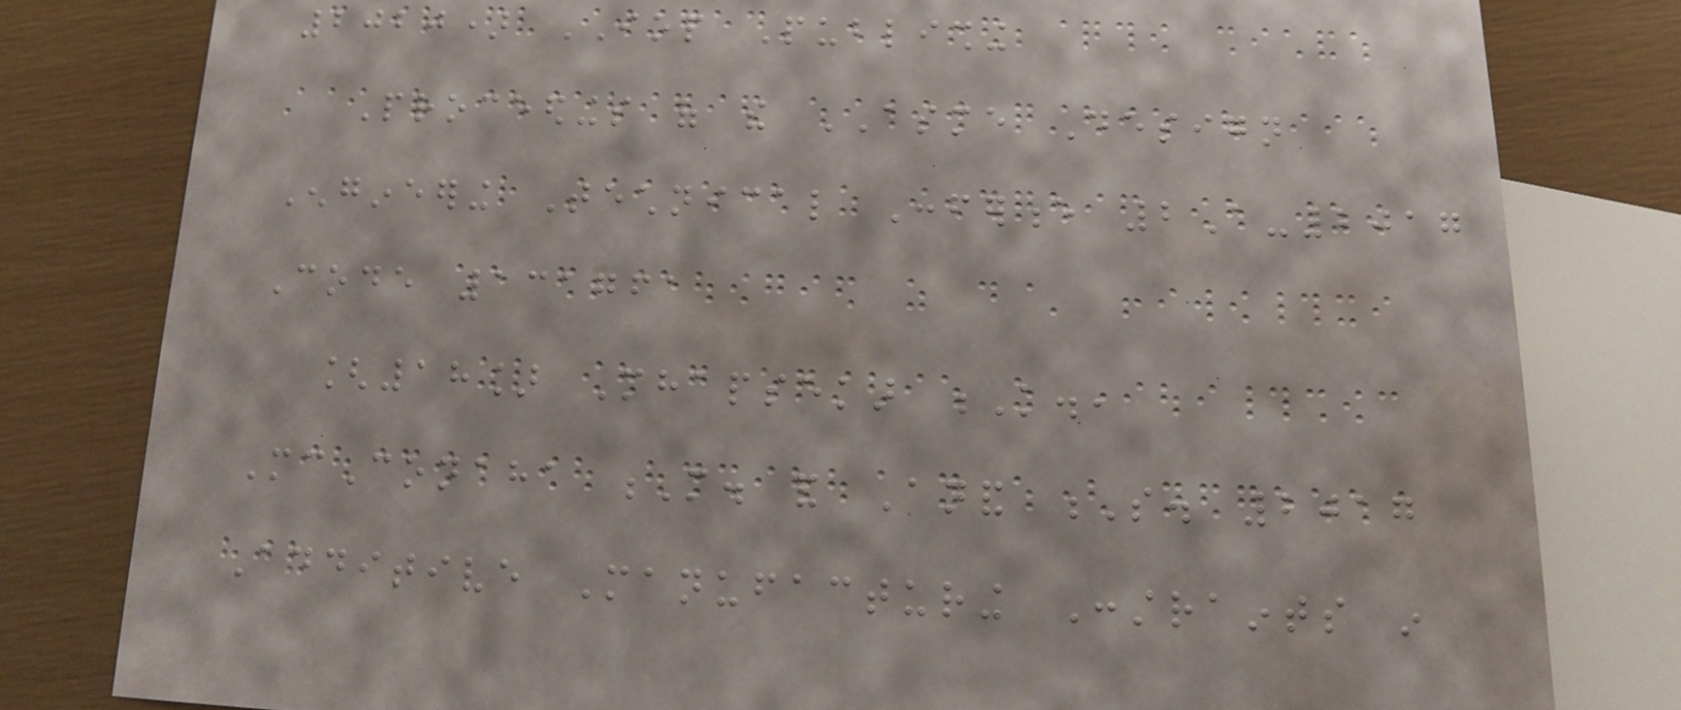2020) IOP Publishing
Proceedings of the ASME Design
Engineering Technical Conference 2A-2017
Code 131761
[18] Mhapsekar K.,
McConaha M. and Anand S. 2017
Additive Manufacturing Constraints in
